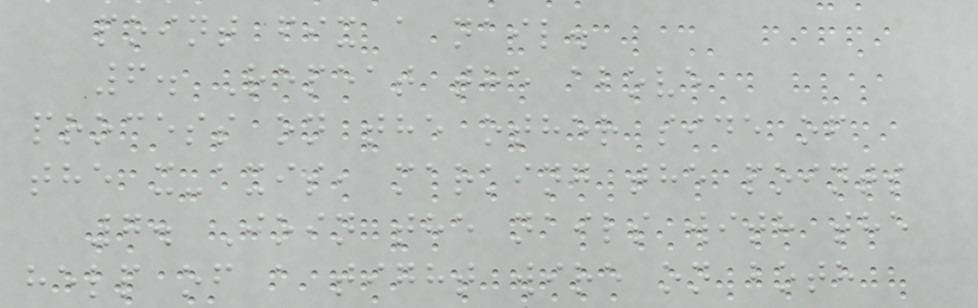point fix a nail.
6. Repeat the above
process on the other side of
the x-axis, marking the points
7. Join the nails with the
help of a tight wire on both
